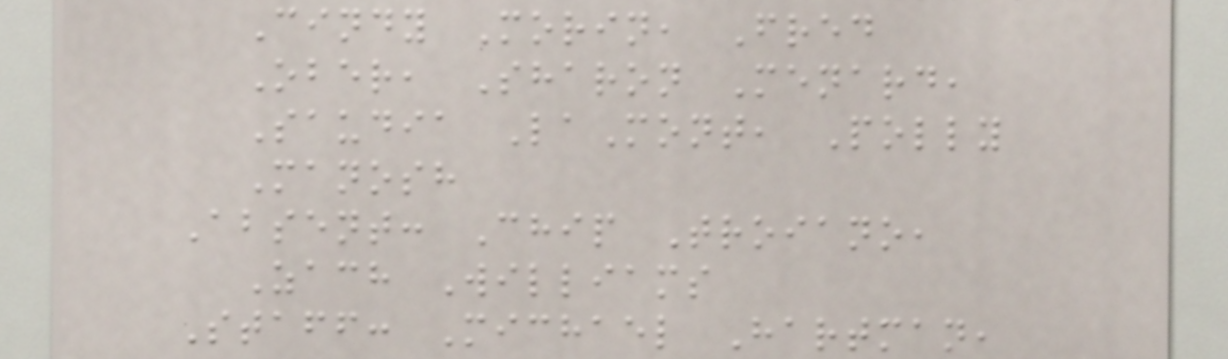Cindy Morin, Fred
Ober, Sharon Menard,
Saudia LaMont, Polly
Manosh
Absent: Chip Troiano,
Zach Williams
Staff: Michael Hartman,
